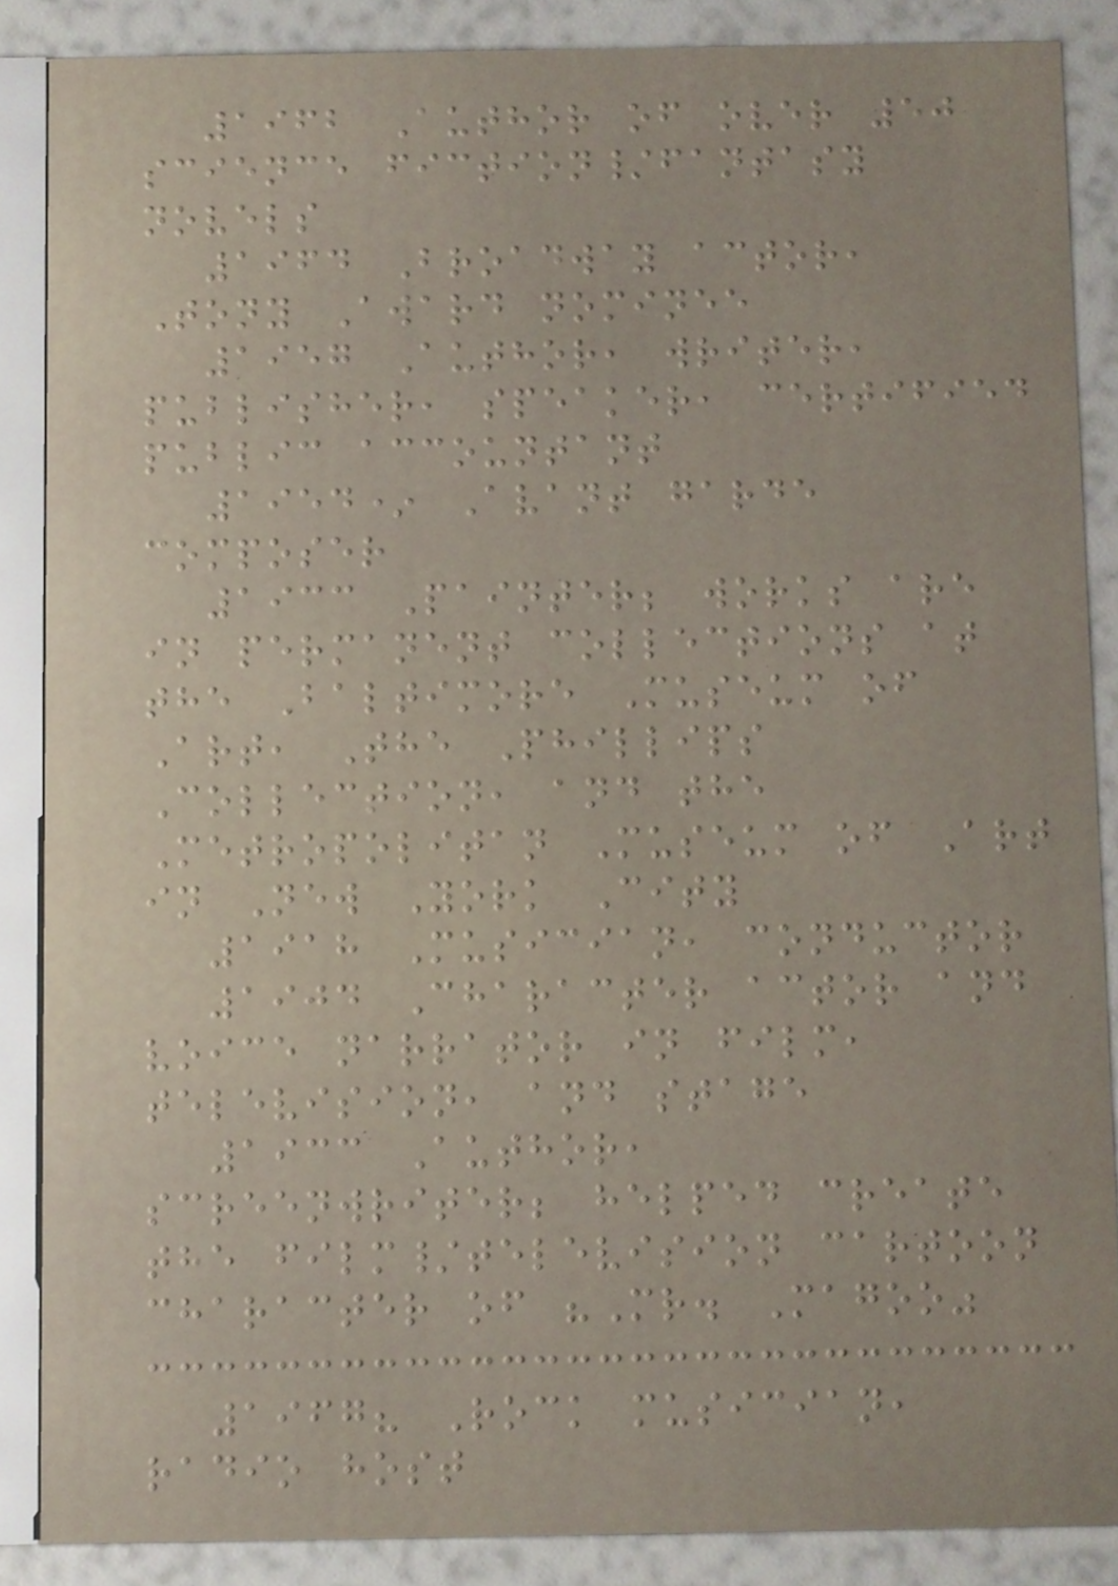1962 Author of over 50
science fiction/fantasy
novels
1964 Broadway actor,
Tony Award nominee
1957 Author, writer,
publisher, speaker, certified
public accountant
1954* Avant garde
composer
1933 Painter; works are
in permanent collections at
the Baltimore Museum of
Art, The Phillips
Collection, and the
Metropolitan Museum of Art
in New York City
1918 Musician, conductor
1904 Character actor and
voice narrator in film,
television, and stage
1933 Author,
screenwriter; helped create
the film/television cartoon
character of "Mr. Magoo"
1967? Rock musician,
radio host
